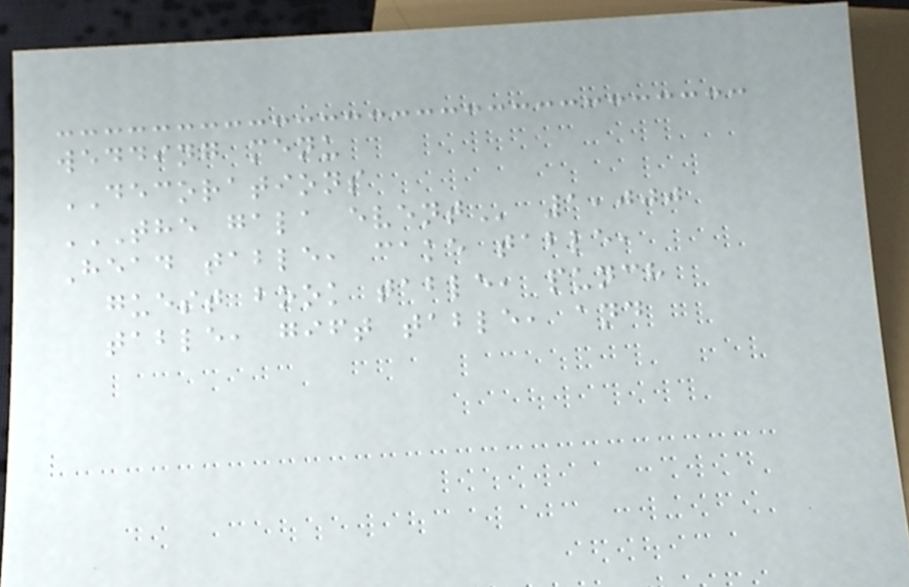wedding menu
DECORATIONS
THE GALA EVENT 1,000
Head table, cake table,
guest book table, punch
table, gift table, and
